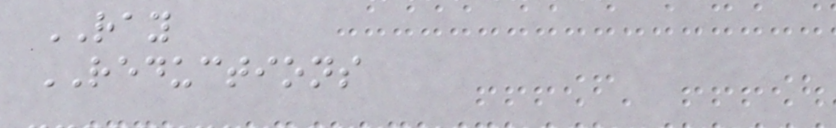RAY
REDUCTIONS
